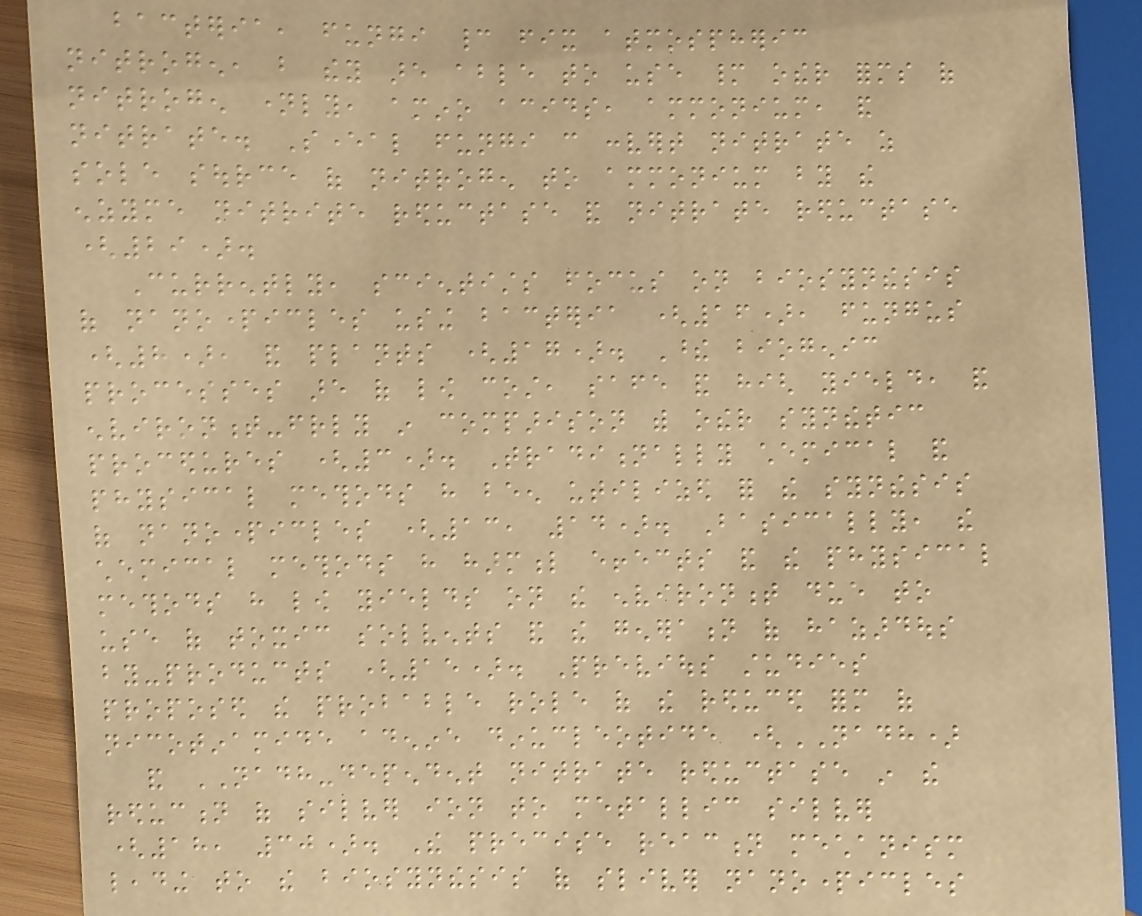bacteria, fungi cannot fix atmospheric
nitrogen, but they are able to use many other forms of
nitrogen namely, amino acids, ammonium, and
nitrate. Several fungi can convert nitrate as
sole source of nitrogen to ammonium by the
enzyme nitrite reductase and nitrate reductase
(29).
Currently, scientists focus on biosynthesis
of nanoparticles using bacteria (16), fungus
(8), and plants (17). These biogenic
processes are of low cost, safe and high yield, and
environment-friendly in comparison with other synthetic
procedures (3). Traditionally chemical and
physical methods have been utilized for the synthesis
of nanoparticles (13, 14). Basically, the
chemical methods have harmful effects and the physical
methods have low yields on the environment due to
use of toxic solvents and the generation of hazardous
by-products (15). Previous studies
proposed the probable role of the reduced form of
nicotinamide adenine dinucleotide (NADH)
and NADH-dependent nitrate reductase in the
reduction of silver ion to metallic silver
(18, 30). The precise reaction mechanism
leading to the biosynthesis of sliver nanoparticles
